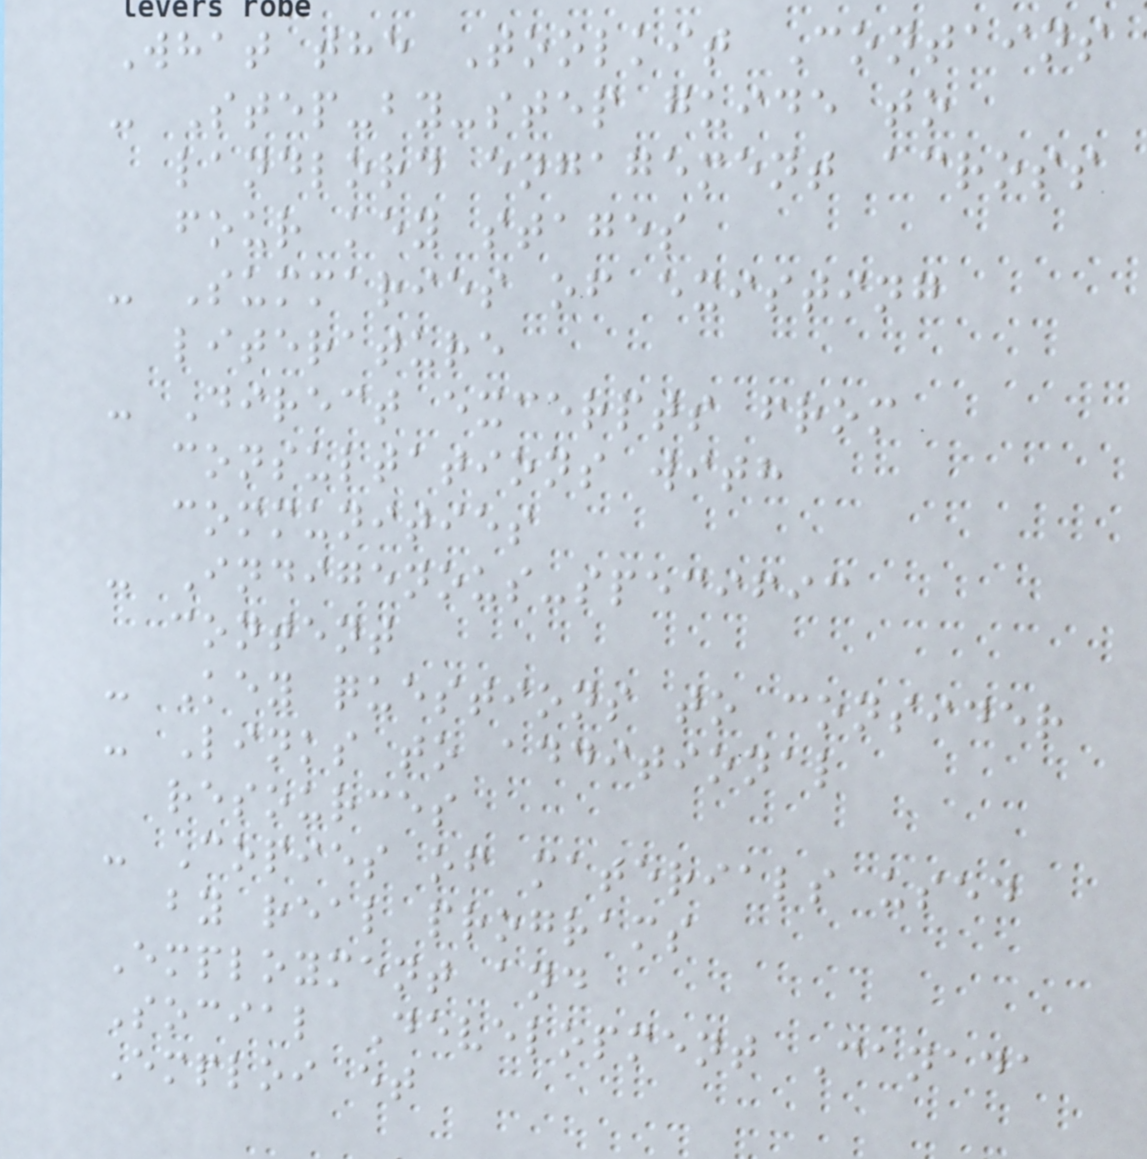What the Toolkit Contains
- Step-by-step guide to
landlord engagement across
four key stages
- Summaries of existing
literature
- Direct excerpts from
consultations with
communities
- Indigenous-specific
content
- Key questions to consider
- Links to additional
resources
- Copies of materials used
by real programs
Employment and
Social Development Canada
Emploi et
